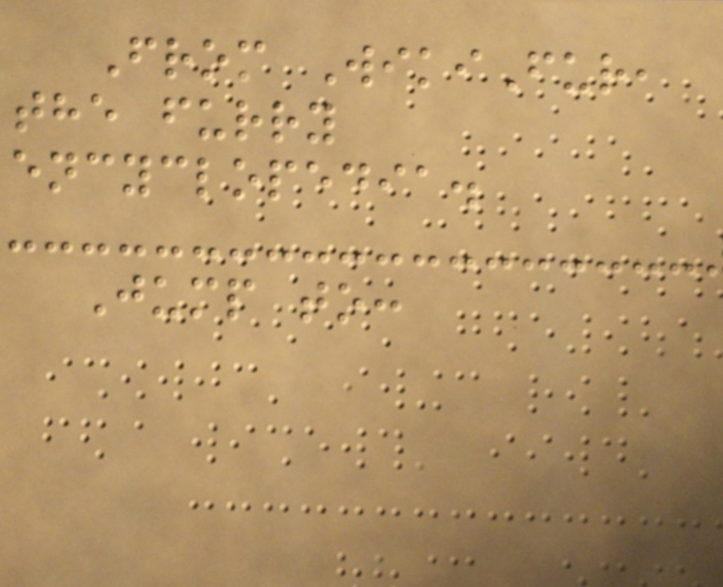From WikiFur,
the furry
encyclopedia.
Jump to:
